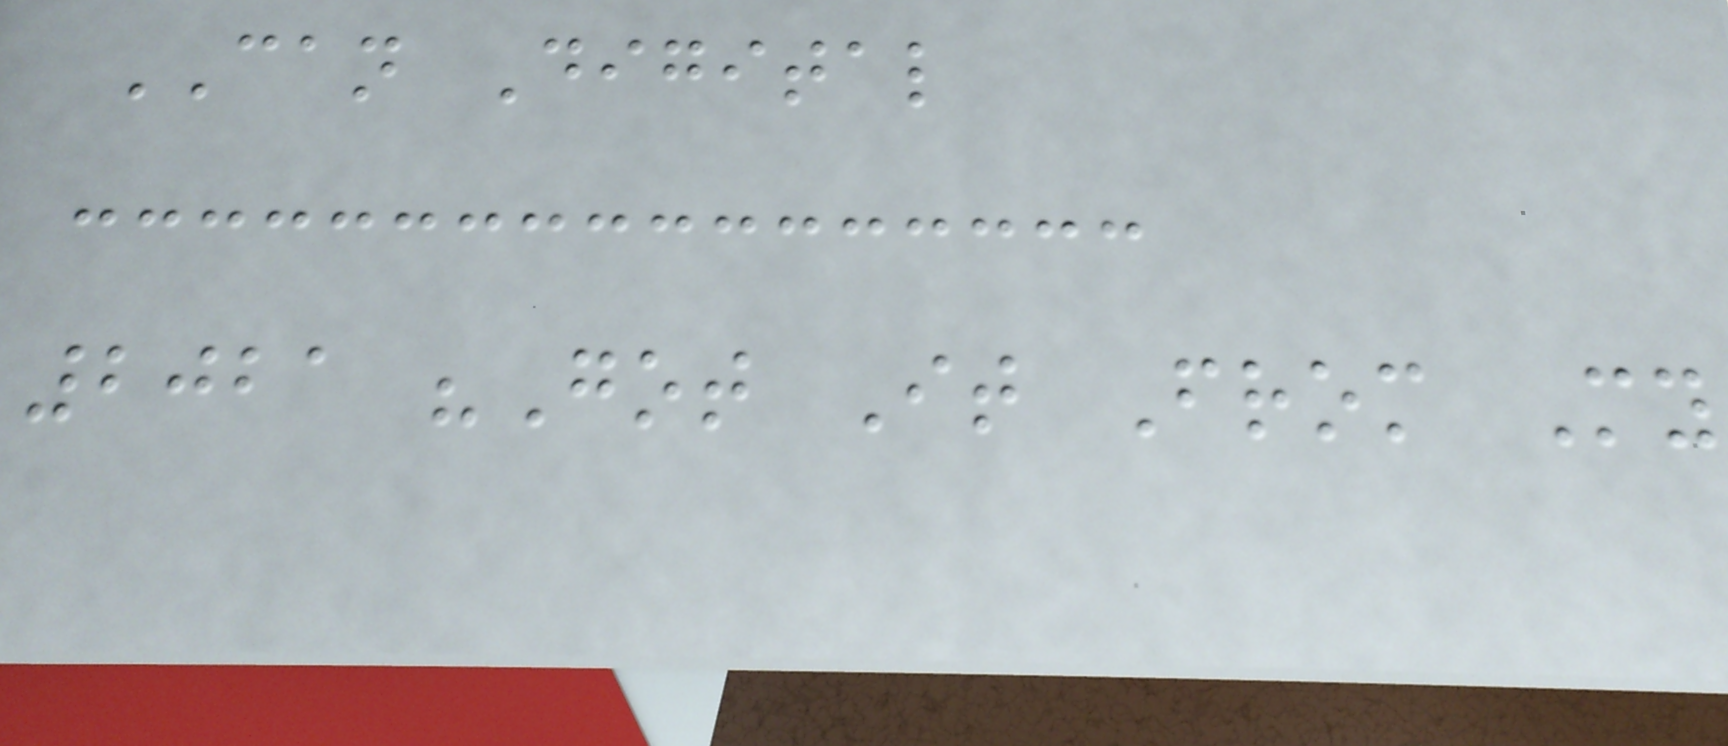CAN Digital
2021 "Got It From My
